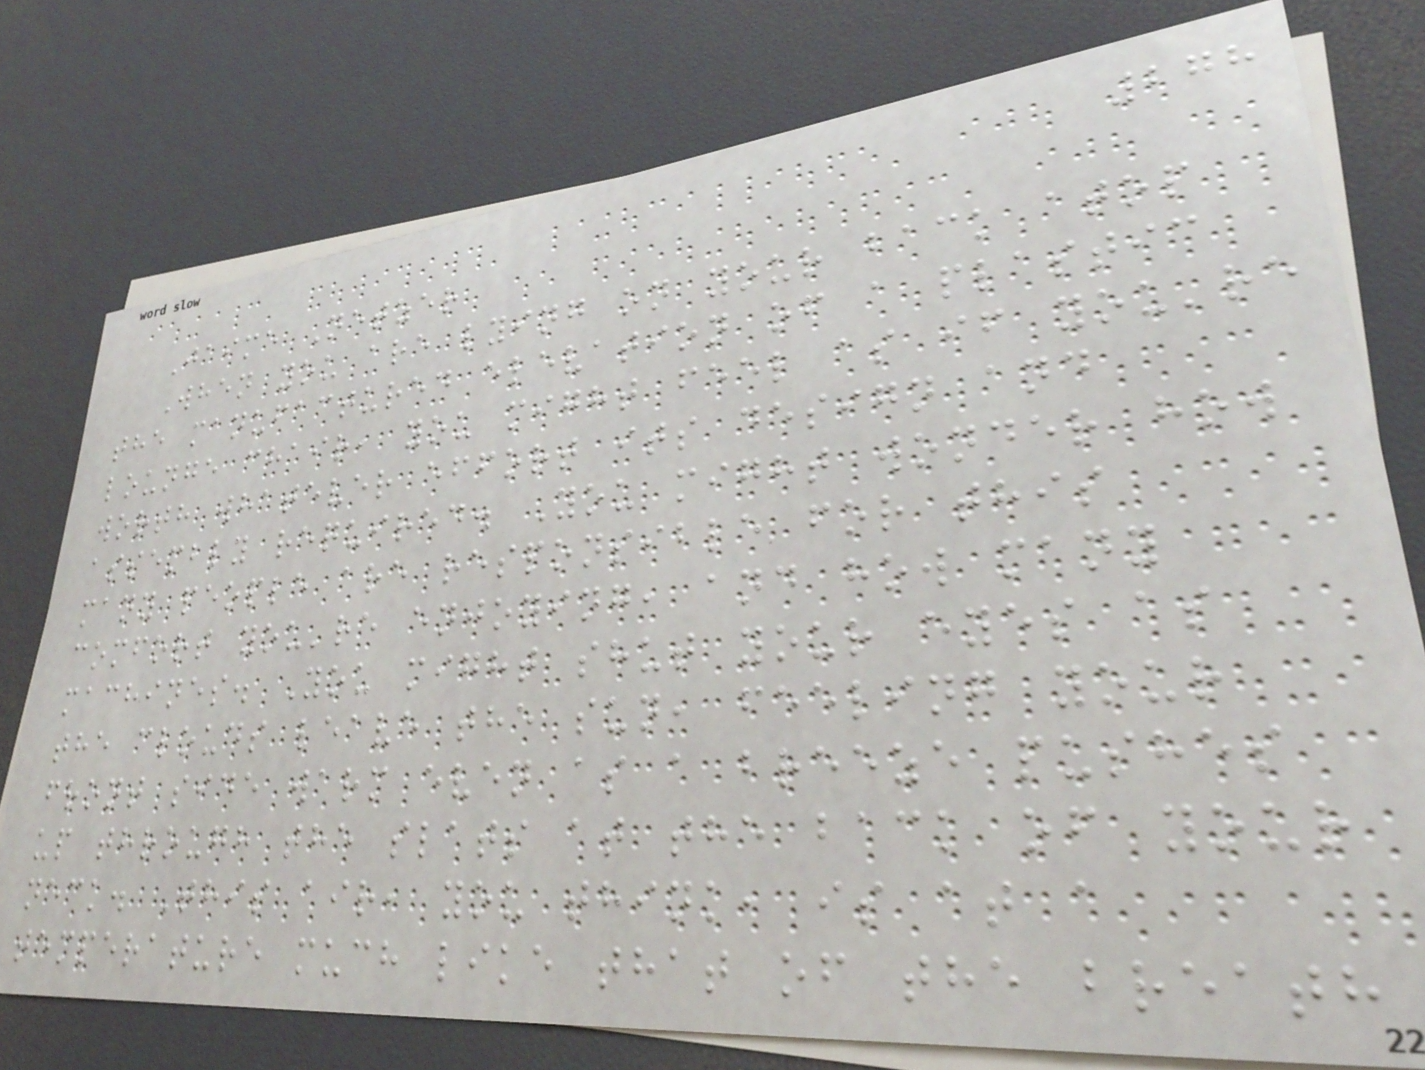278
Jaime Netzer
When you are lying on your back atop
the manufactured elevation of a plastic
lounge chair, you might feel as if you're
worth whatever effort its design and
assembly required. You might wonder how
many people are responsible for this
comfort you're enjoying, and how many
machines. You might shut your eyes as
the clouds leave the sun, feeling your
front side warm even as a breeze pushes
up through the slats at the back of your
neck. This air, you think, is at a
temperature much like that of the breath
